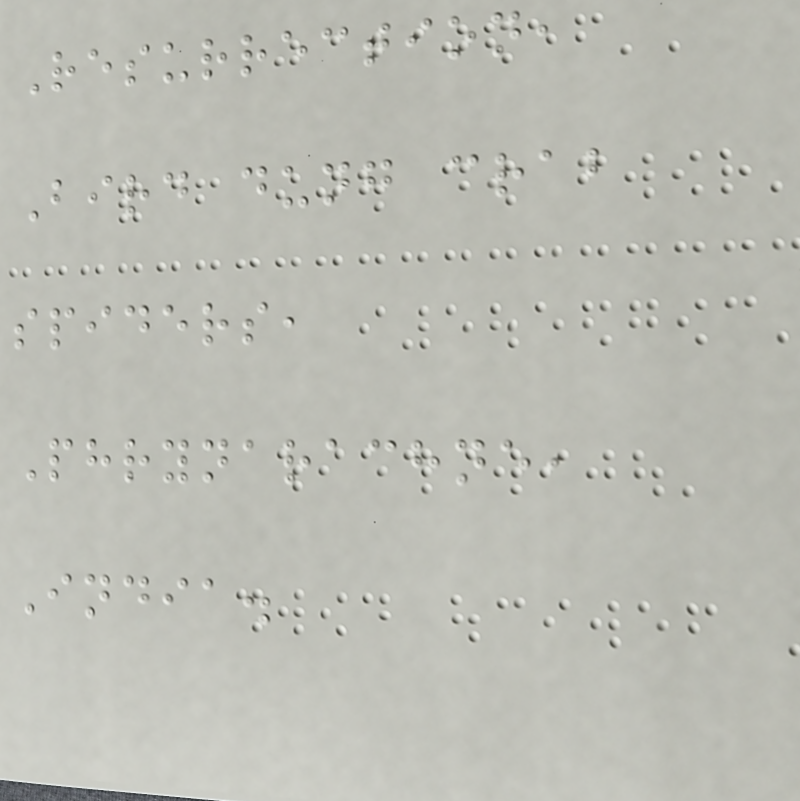Resurrection,
Bird dung crab
spiders,
Phrynarachne,
India.
